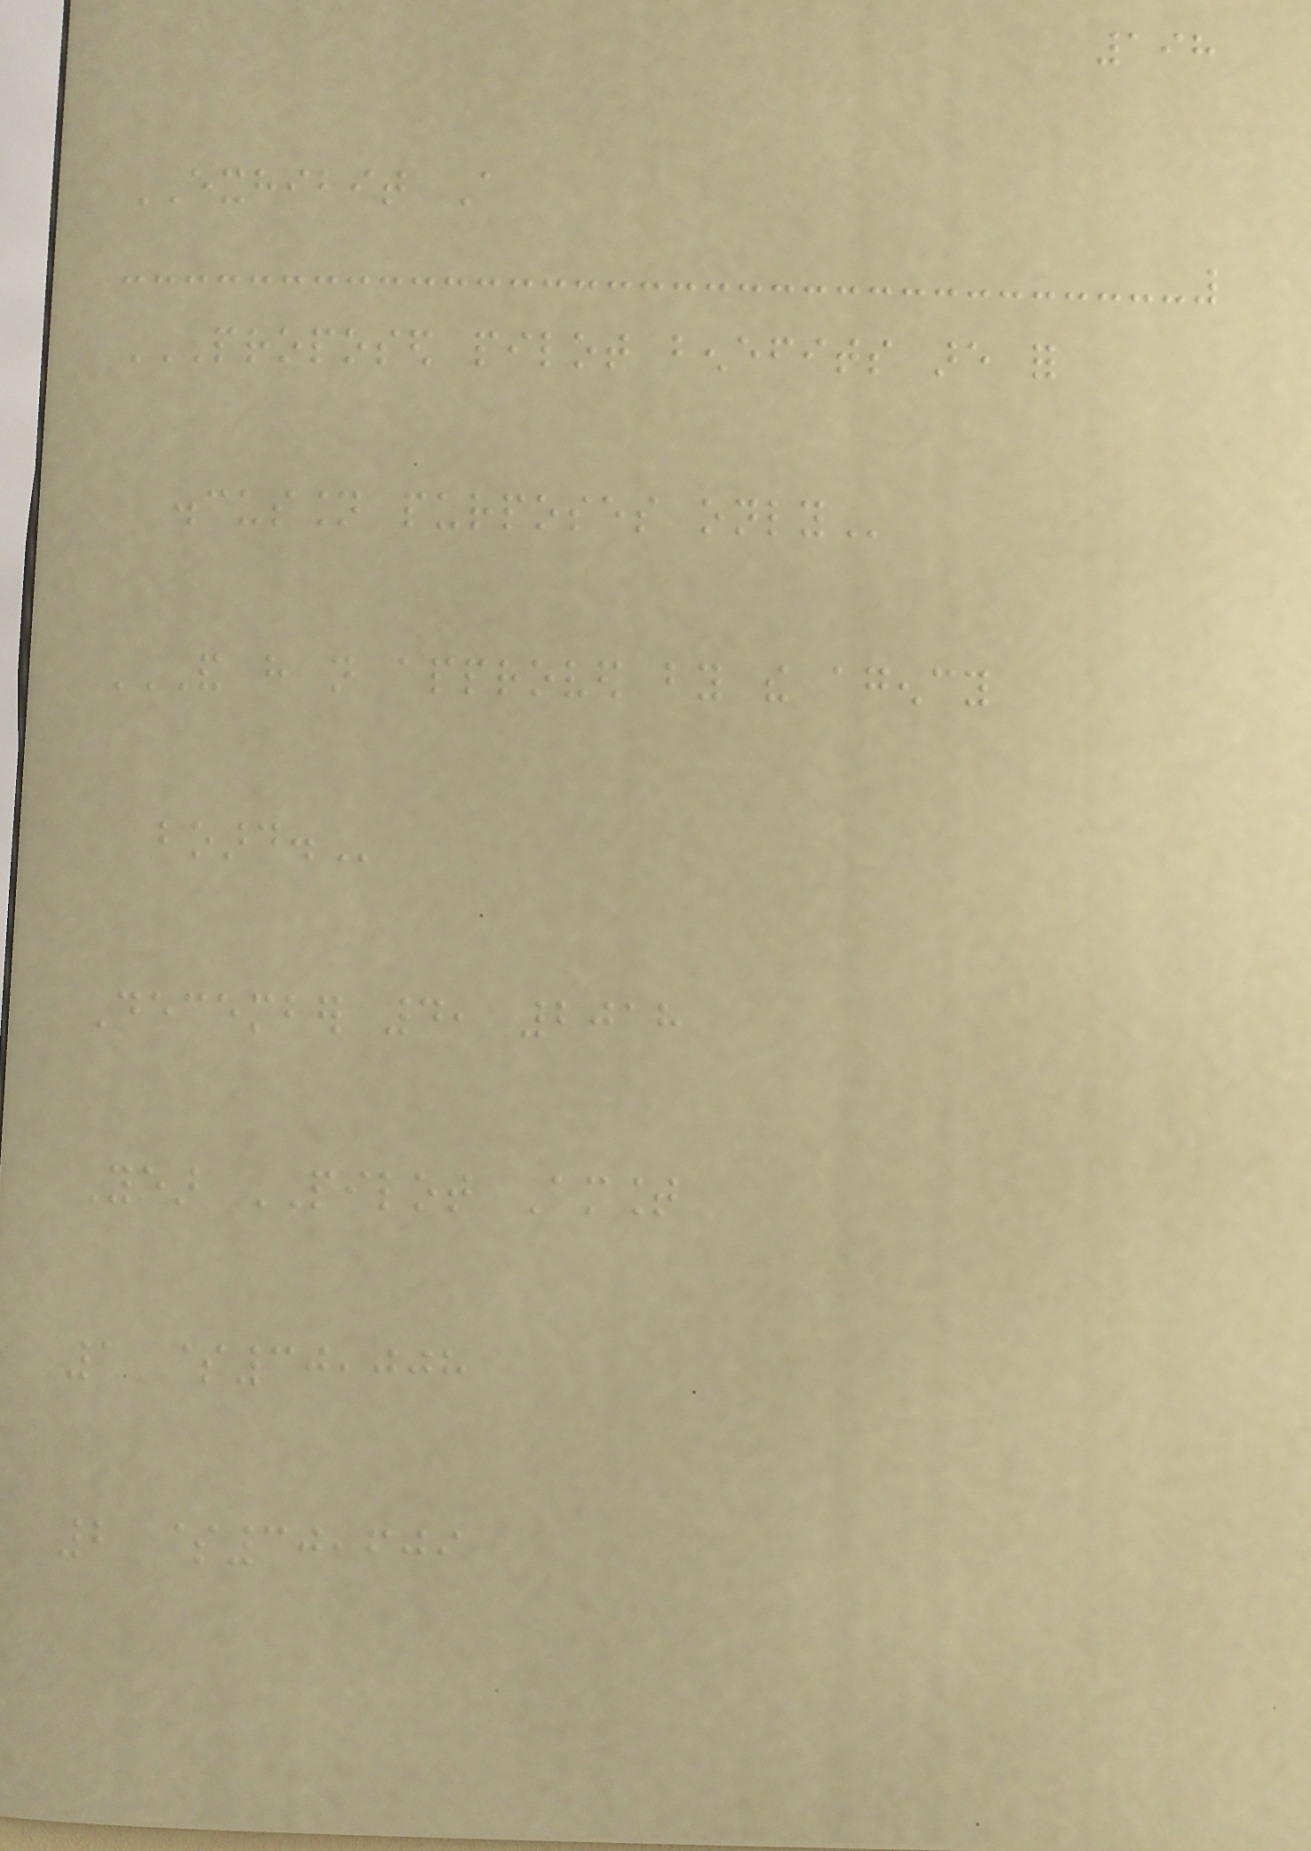198
EXHIBIT A
PROPOSED PILOT BENEFITS ARE FOR
DISCUSSION PURPOSES ONLY
AND HAVE NOT APPROVED BY THE AGENCY
BOARD.
December 4, 2018
Year PILOT Amount
1 $30,008
2 $30,609
